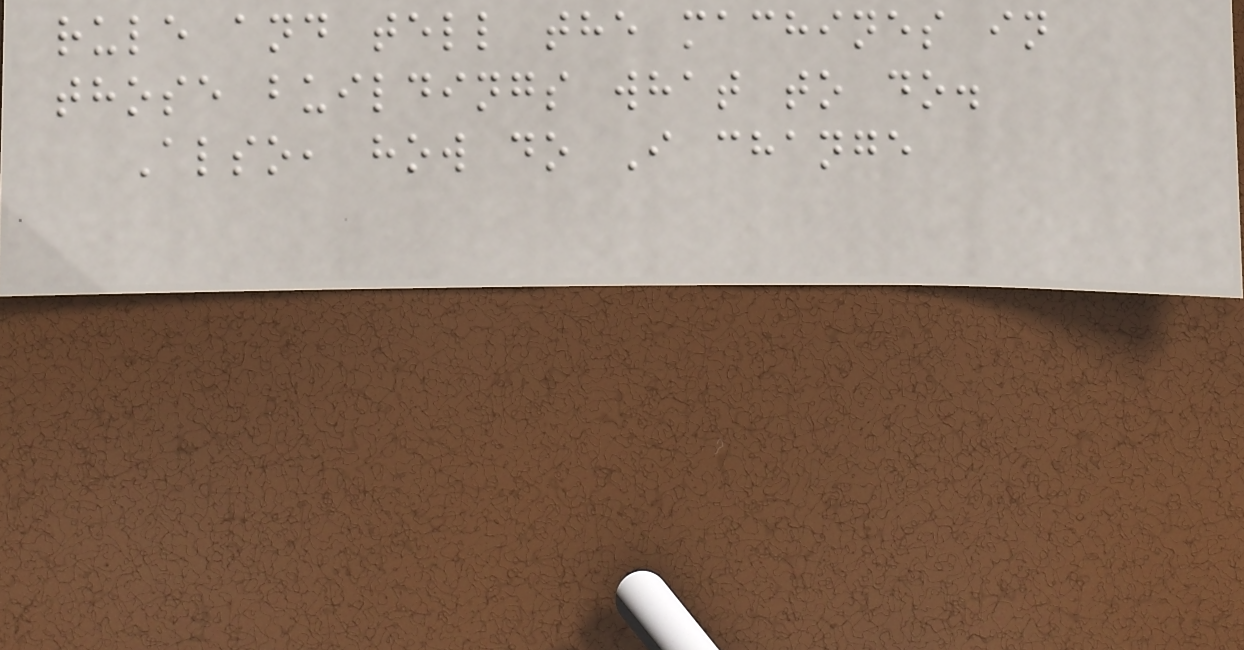rule and tell the machines in
those buildings what to do.
Also, how do I change
